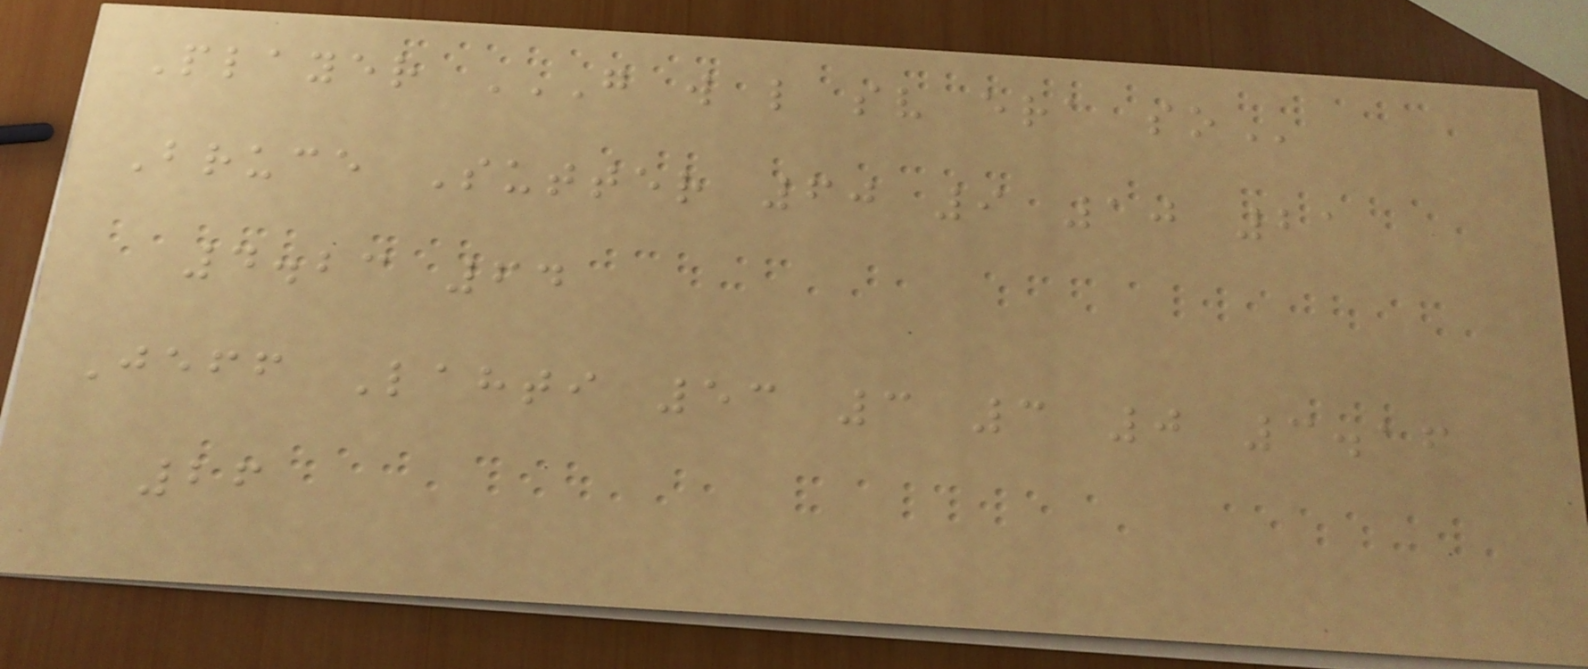Player G W L SV ERA SO
Bruce Sutter 60 9 10 21
4.23 64
Jeff Lahti 53 3 3 0 3.16
26
